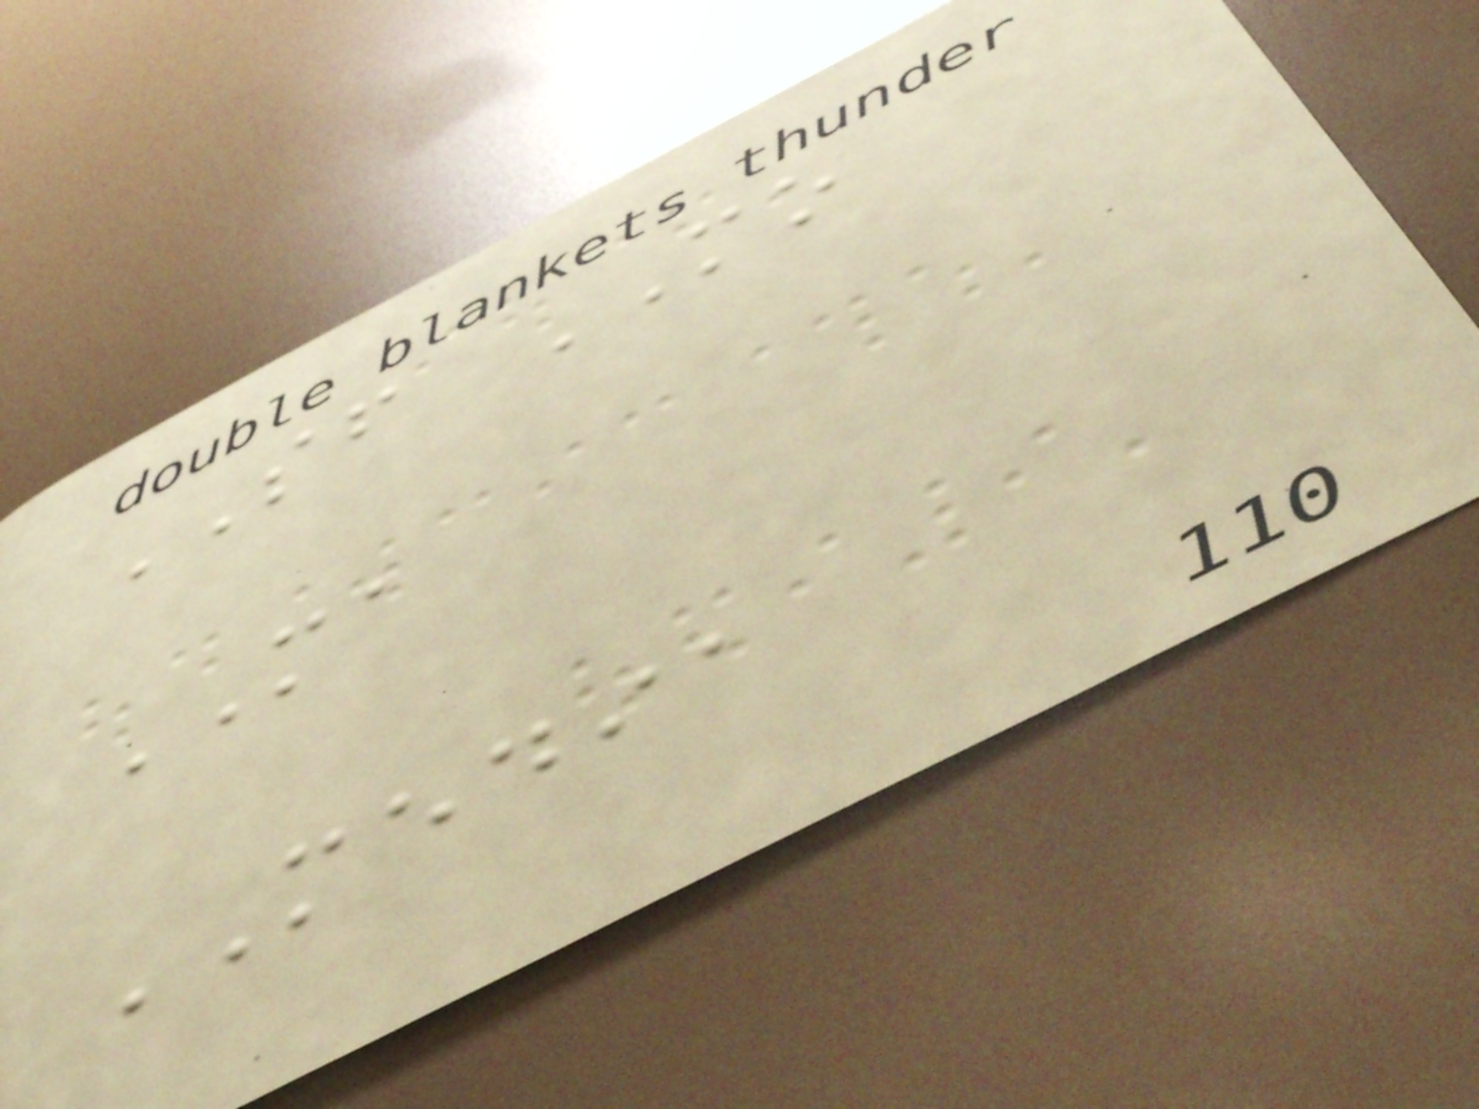SF MO
MA
MEDIA
